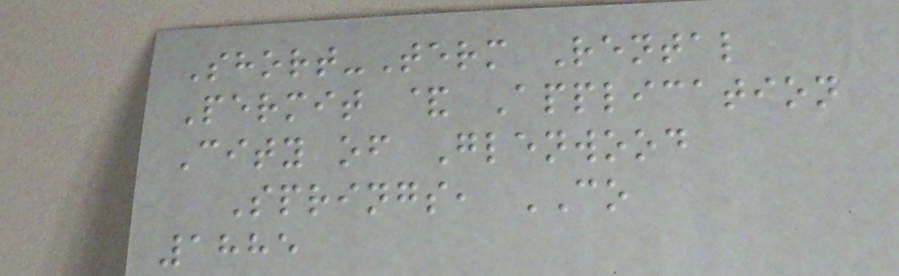Short-Term Rental
Permit & Application
City of Glenwood
Springs, CO
1885
